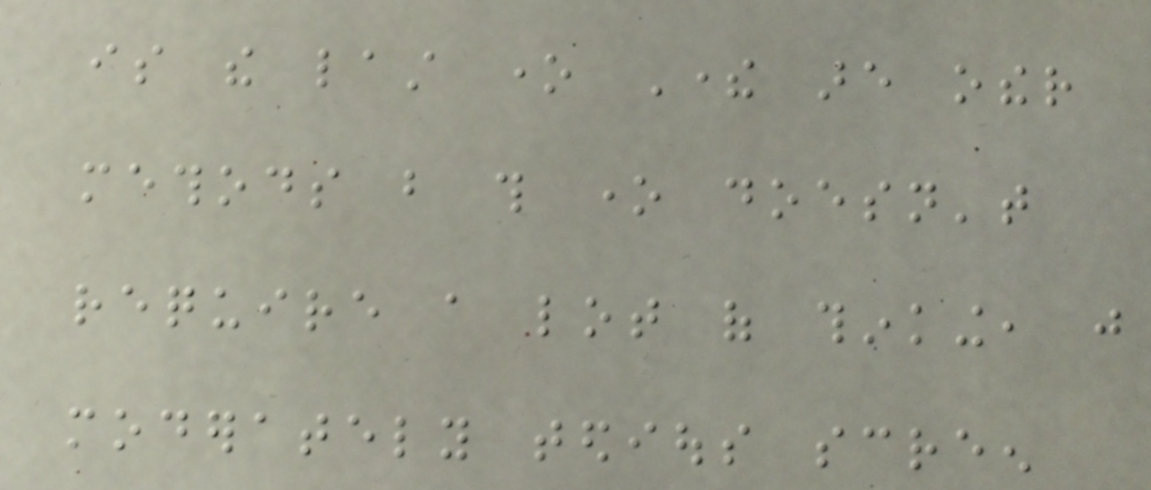is the last one There are other
methods but this one doesn't
require a lot of thinking, just
moderately tedious screen
